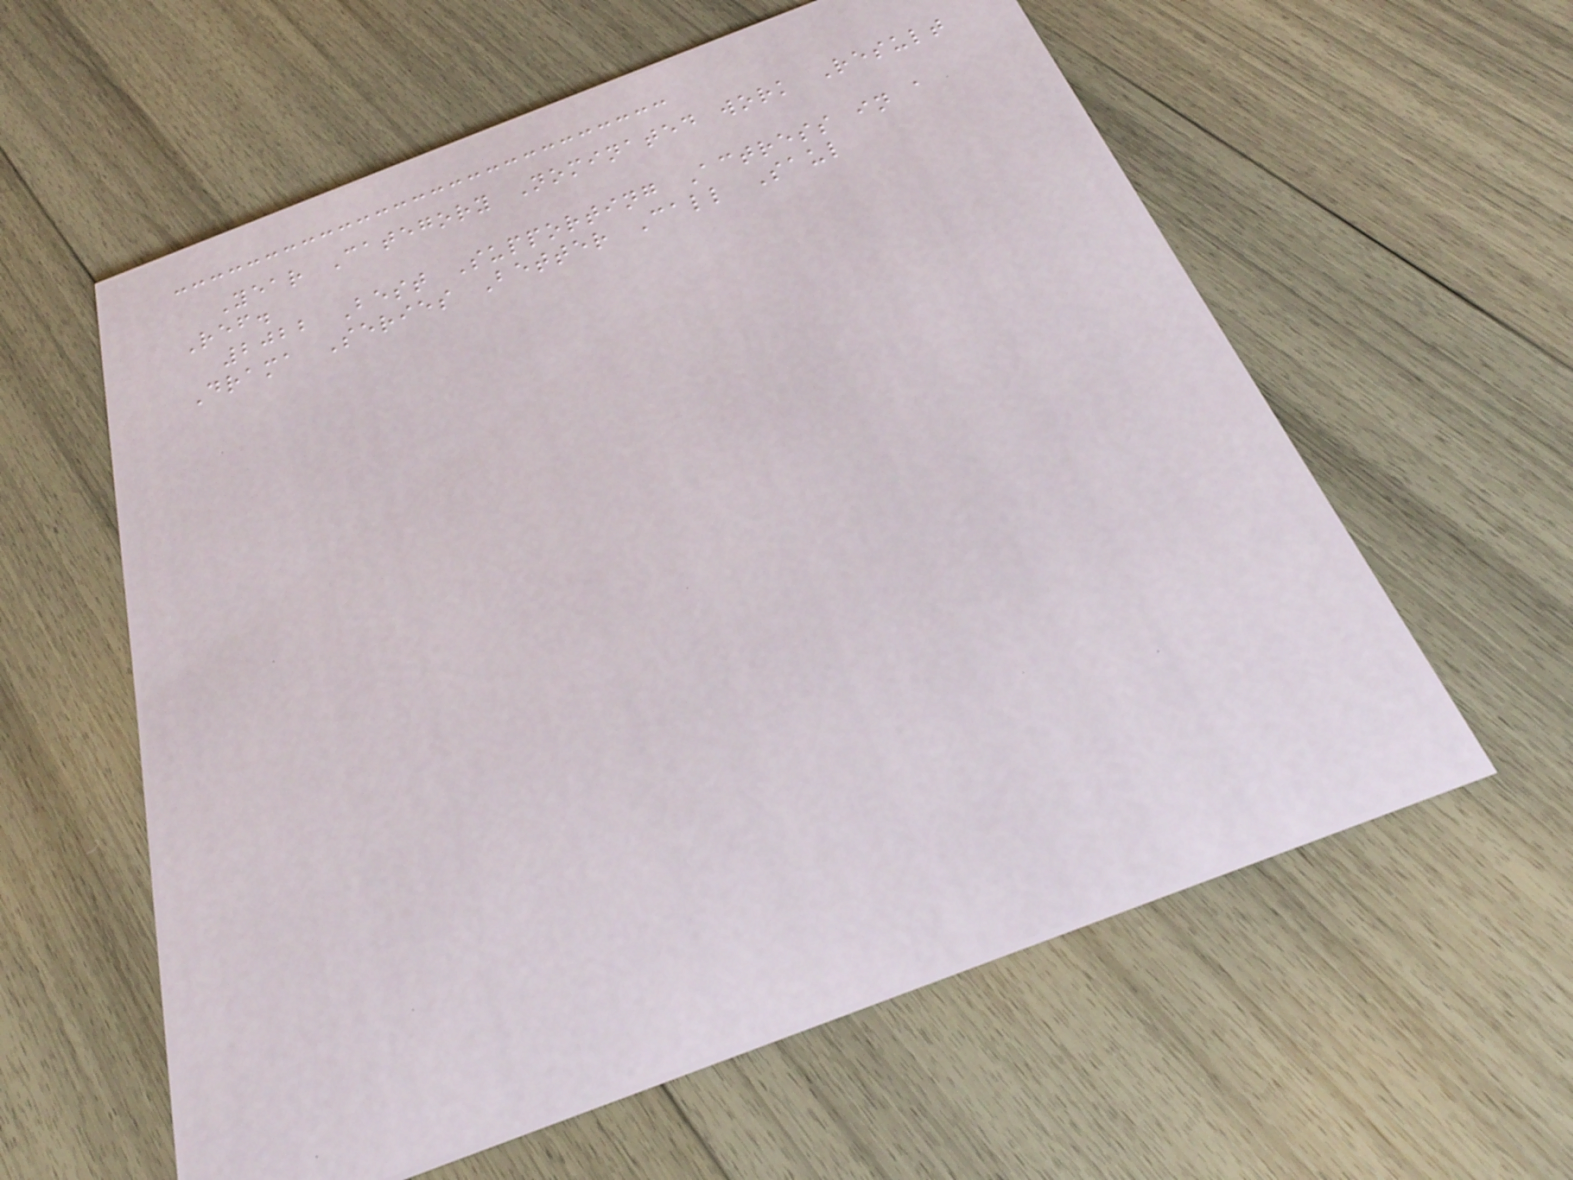Year Category Nominated work Result
Ref.
2022 Best Supporting Actress in a
Drama Series Better Call Saul
